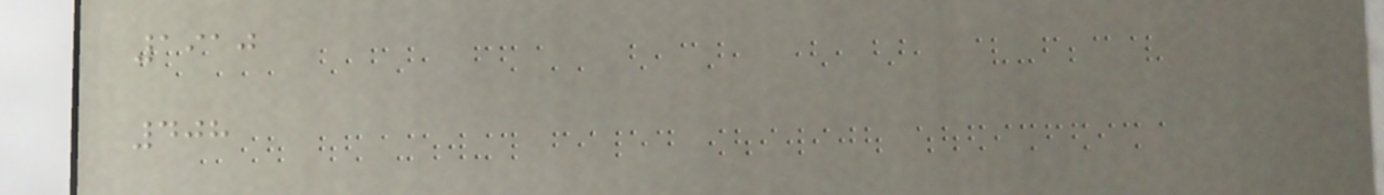1910
408
